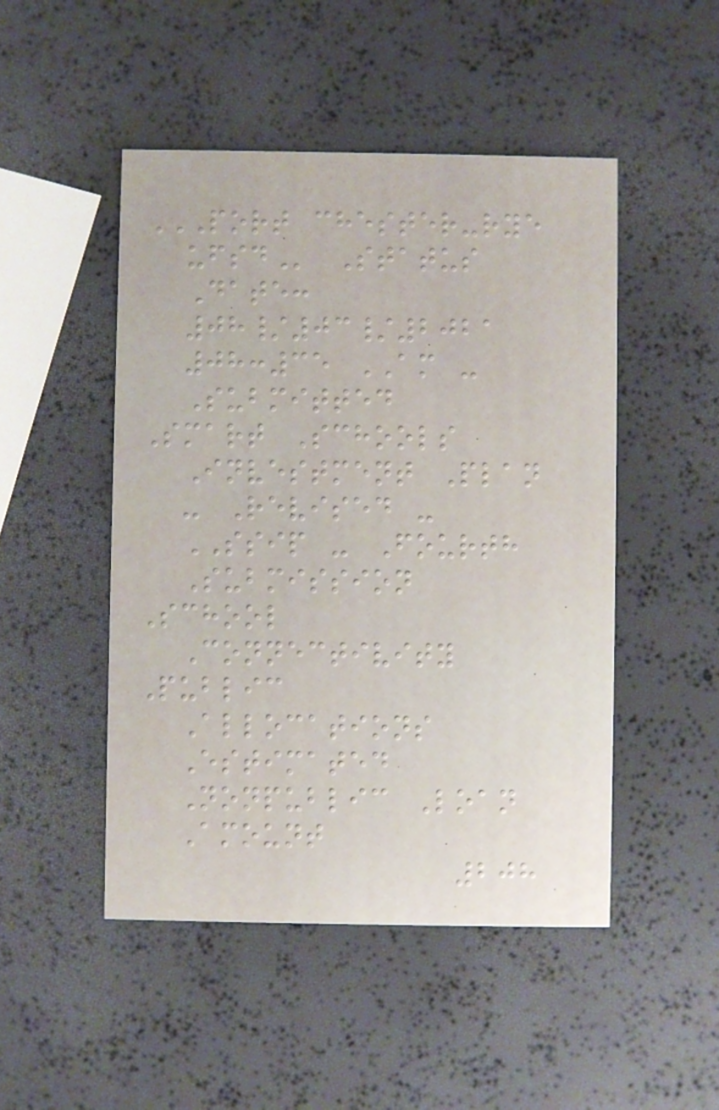PORT CHESTER-RYE
UFSD Status
Date:
08/03/2021
08:35 AM -
Submitted
Smart Schools
Investment Plan
- Revised -
SSIP - Fourth
Submission
School
Connectivity
Public
Allocations
Estimated
Nonpublic Loan
Amount
208
